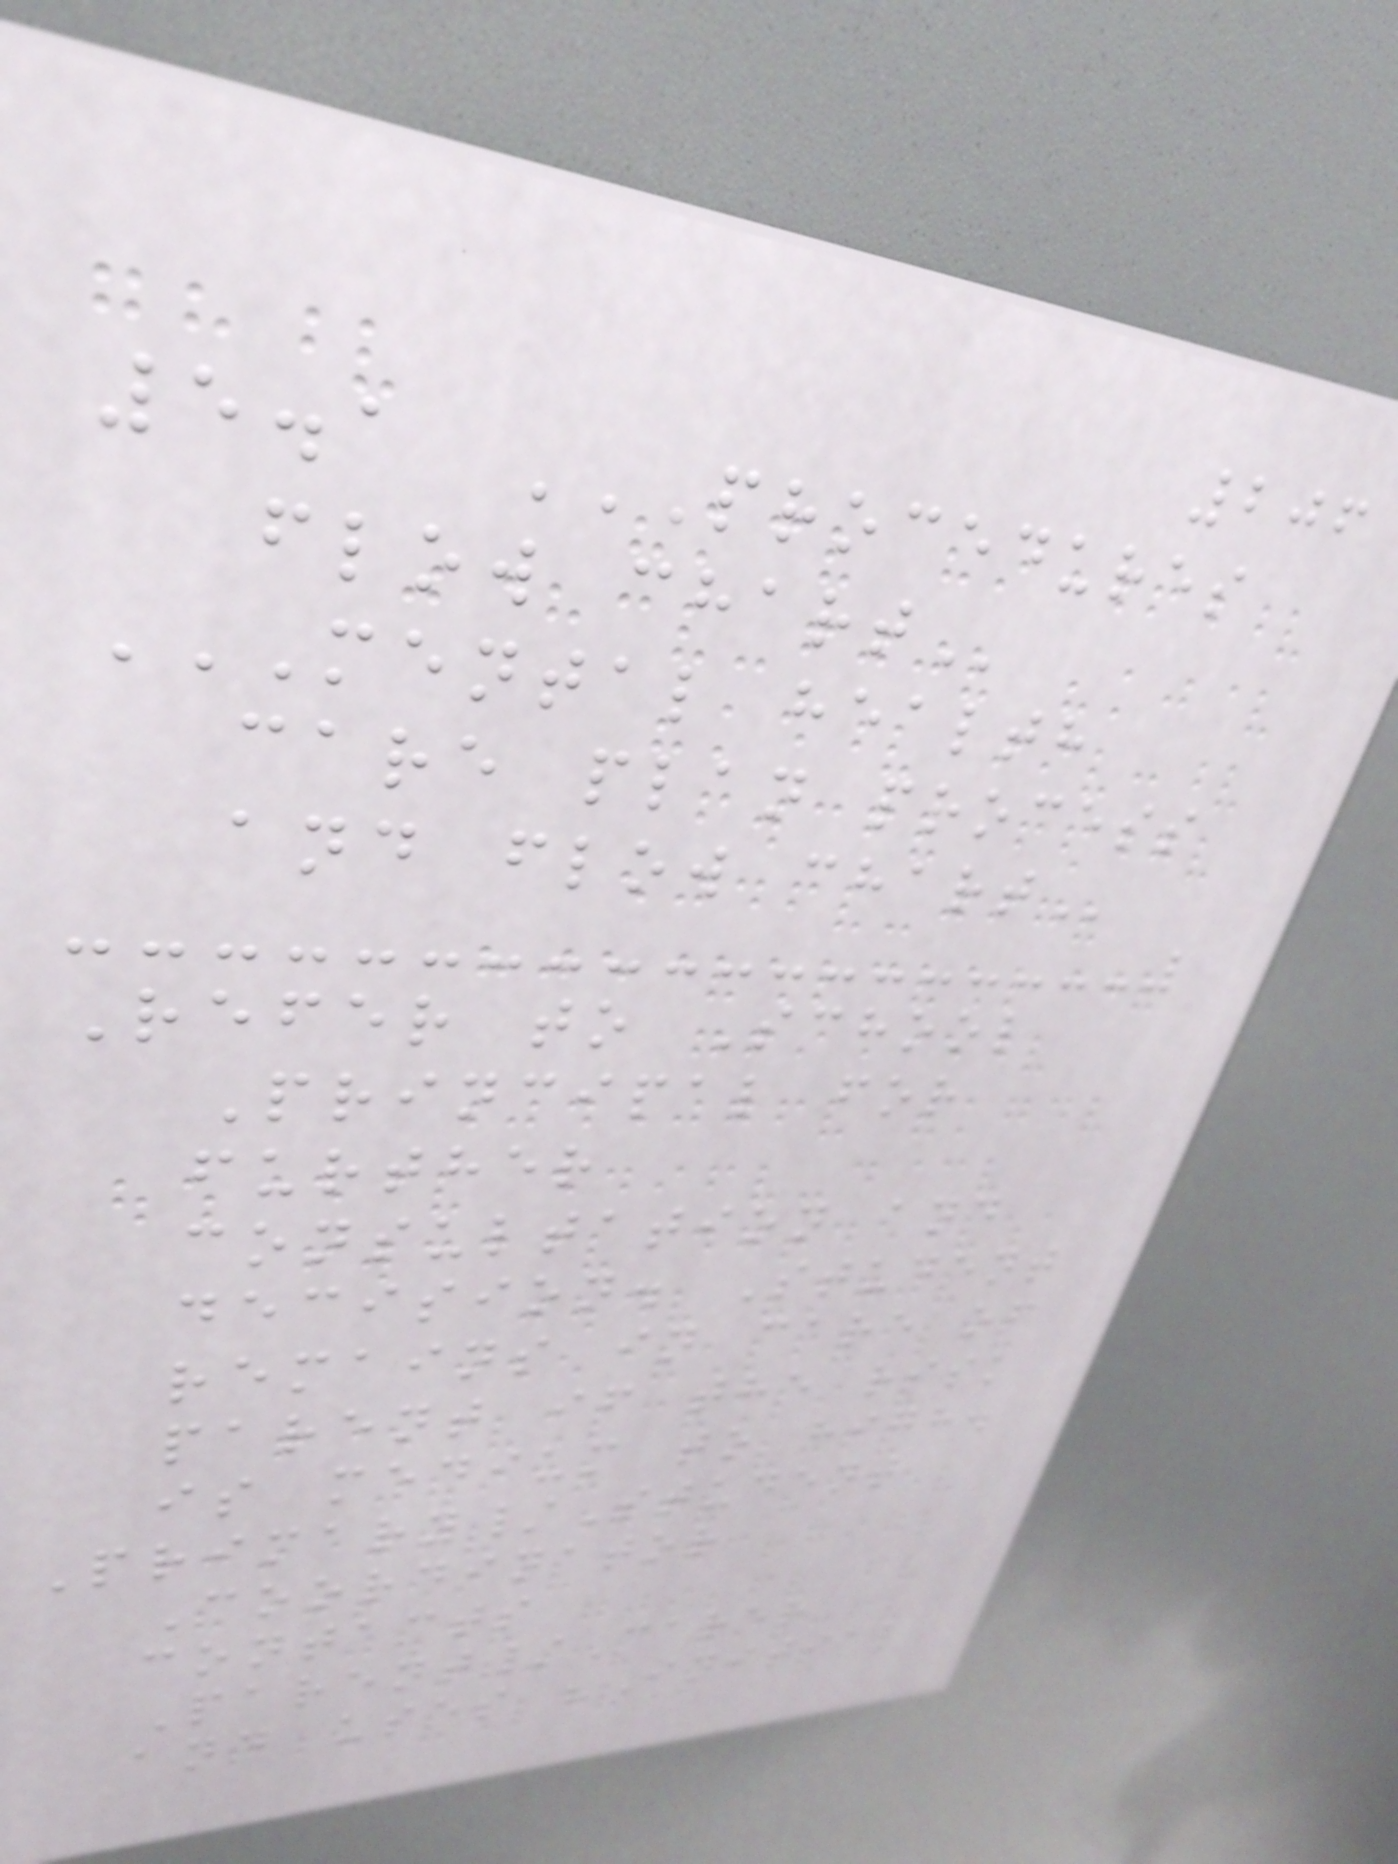206
5.1 PROCEDURES
FLOW CHART
MENTAL HEALTH
CARE PLAN PROCESS
AND FLOW CHART
Refer to School
Principal for
further
consultation and
decision. Student
remains in care of
parent if the risk
is medium to high.
Primary/Student
Coordinator
contacts
Parent/Carer
and uses "Initial
